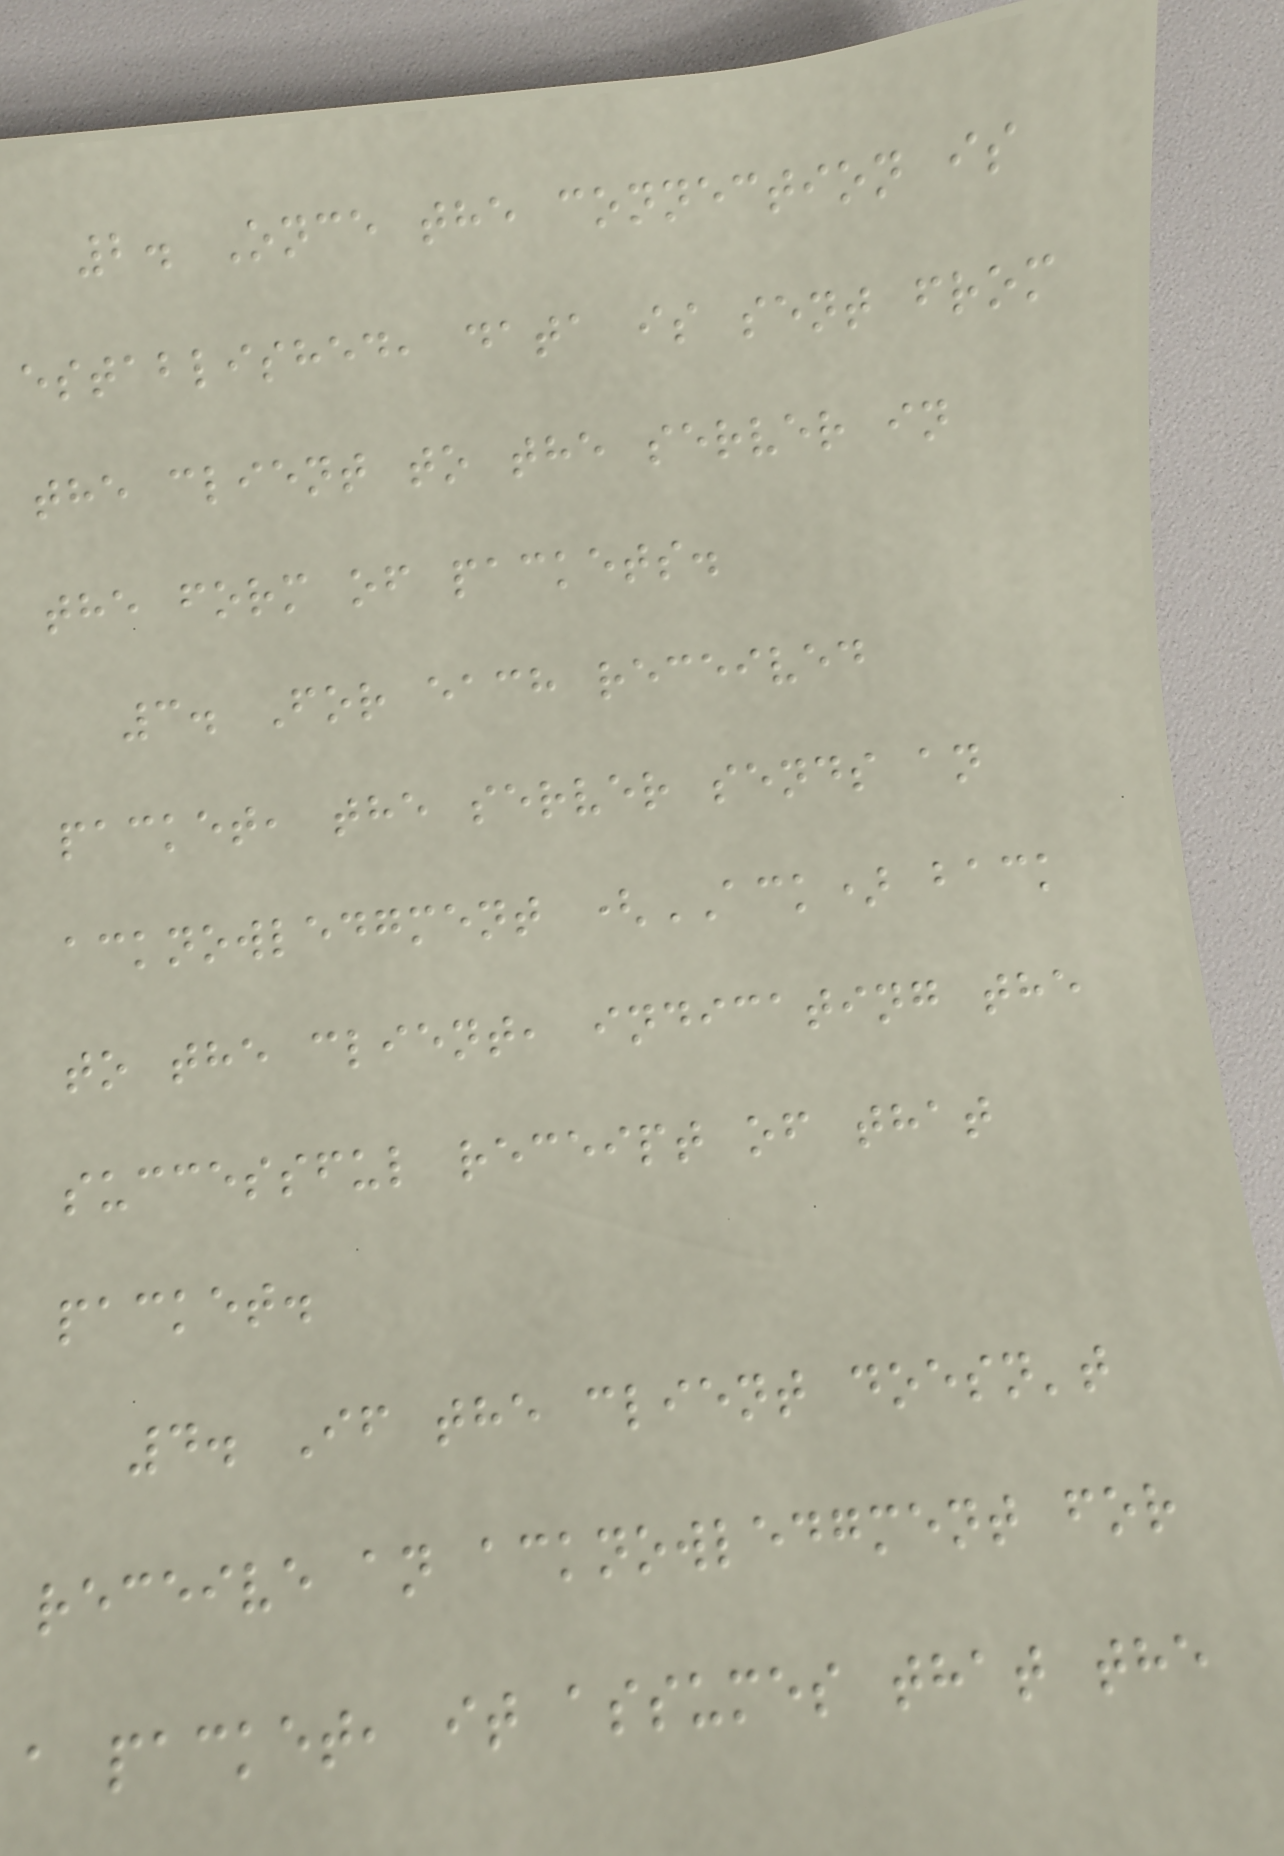2. Once the connection is
established, data is sent from
the client to the server in
the form of packets.
3. For each received
packet, the server sends an
acknowledgment (ACK) back
to the client, indicating the
successful receipt of that
packet.
4. If the client doesn't
receive an acknowledgment for
a packet, it assumes that the
